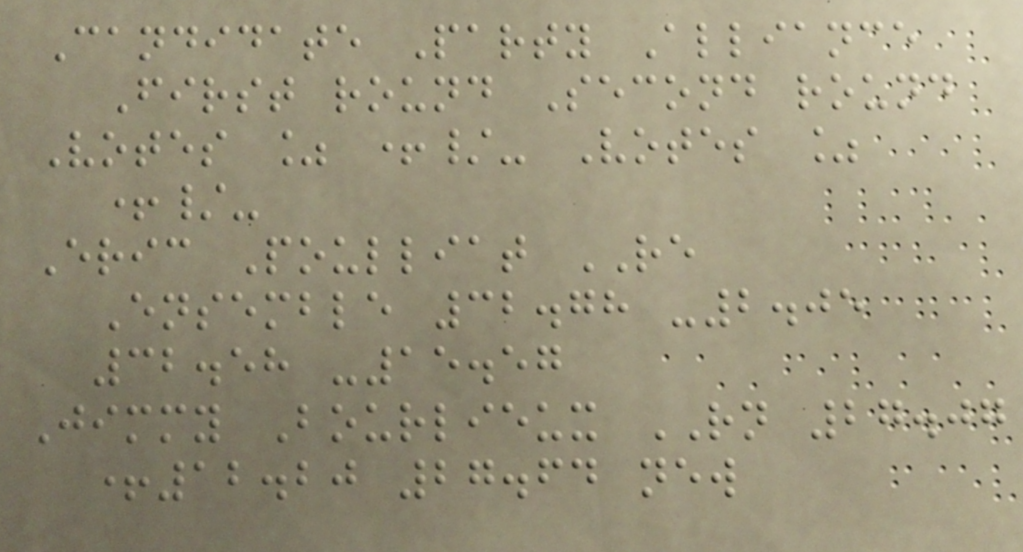Candidate Party Alliance
First round Second round
Votes % +/- Votes %
+/-
Eric Poulliat RE
Ensemble 32.78 -2.05
32.58 -15.57
Jimmy Bourlieux RN 27.07
+12.20 27.64 new
